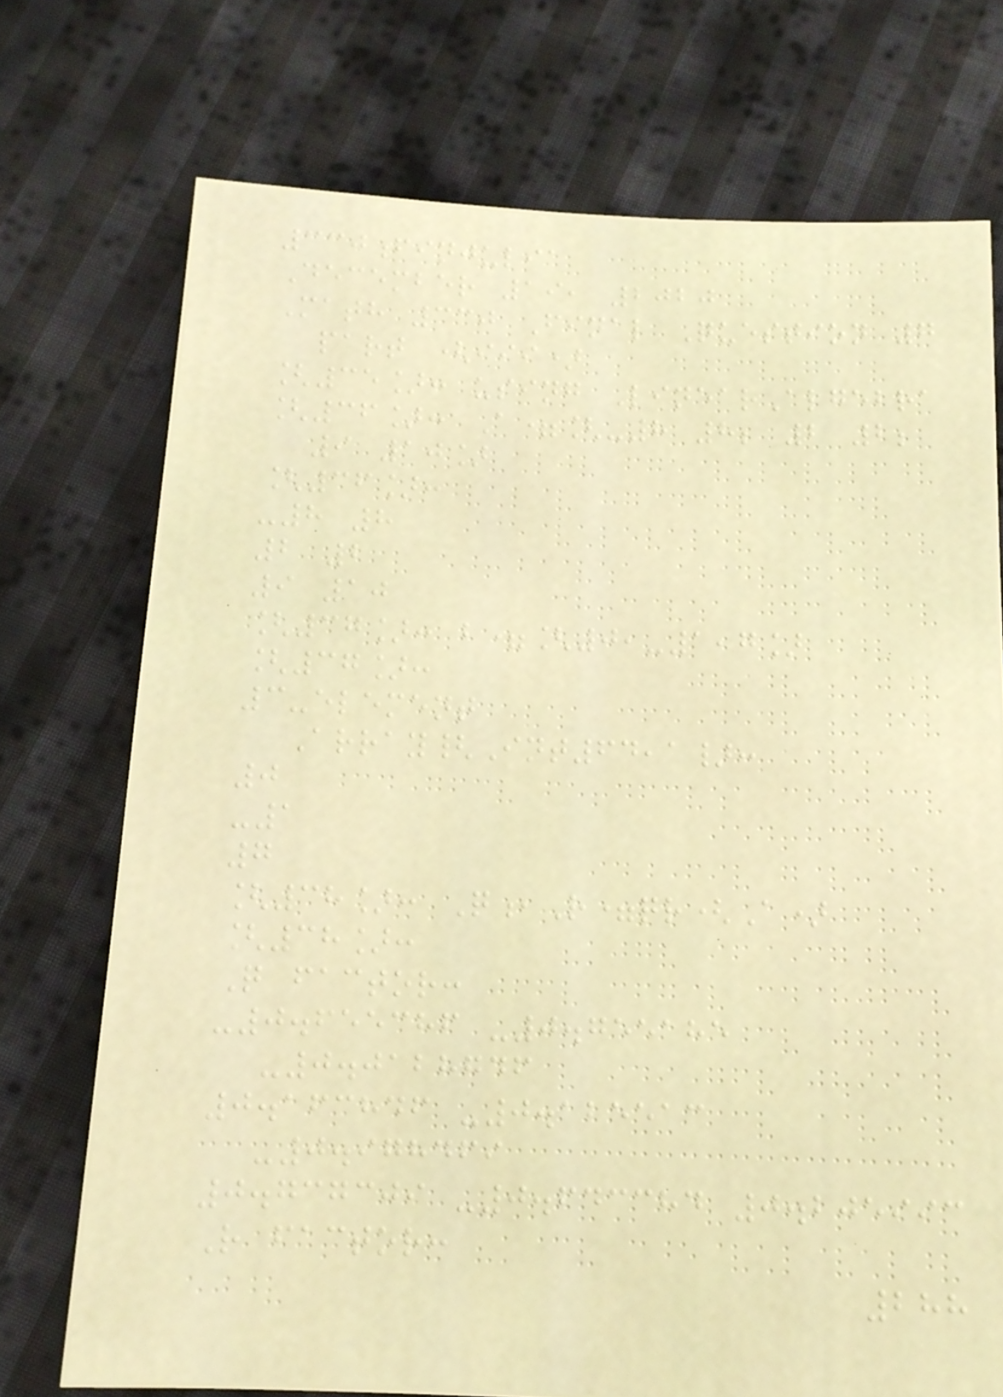330finjulia
December 19, 2020
Math 330 Final Question 7
part (iii)
[35]: using LinearAlgebra
[36]: A=[-8 8; 2 2;
9 10]
[36]:
-8 8
2 2
9 10
[37]: b=[0,-1,7]
[37]:
3-element
Array{Int64,1}:
0
-1
7
[38]: Q,R=qr(A)
[38]:
Q factor:
-0.655386 -0.755185
-0.0128746
0.163846 -0.125513
-0.978469
0.737309 -0.643384 0.205993
R factor:
288
